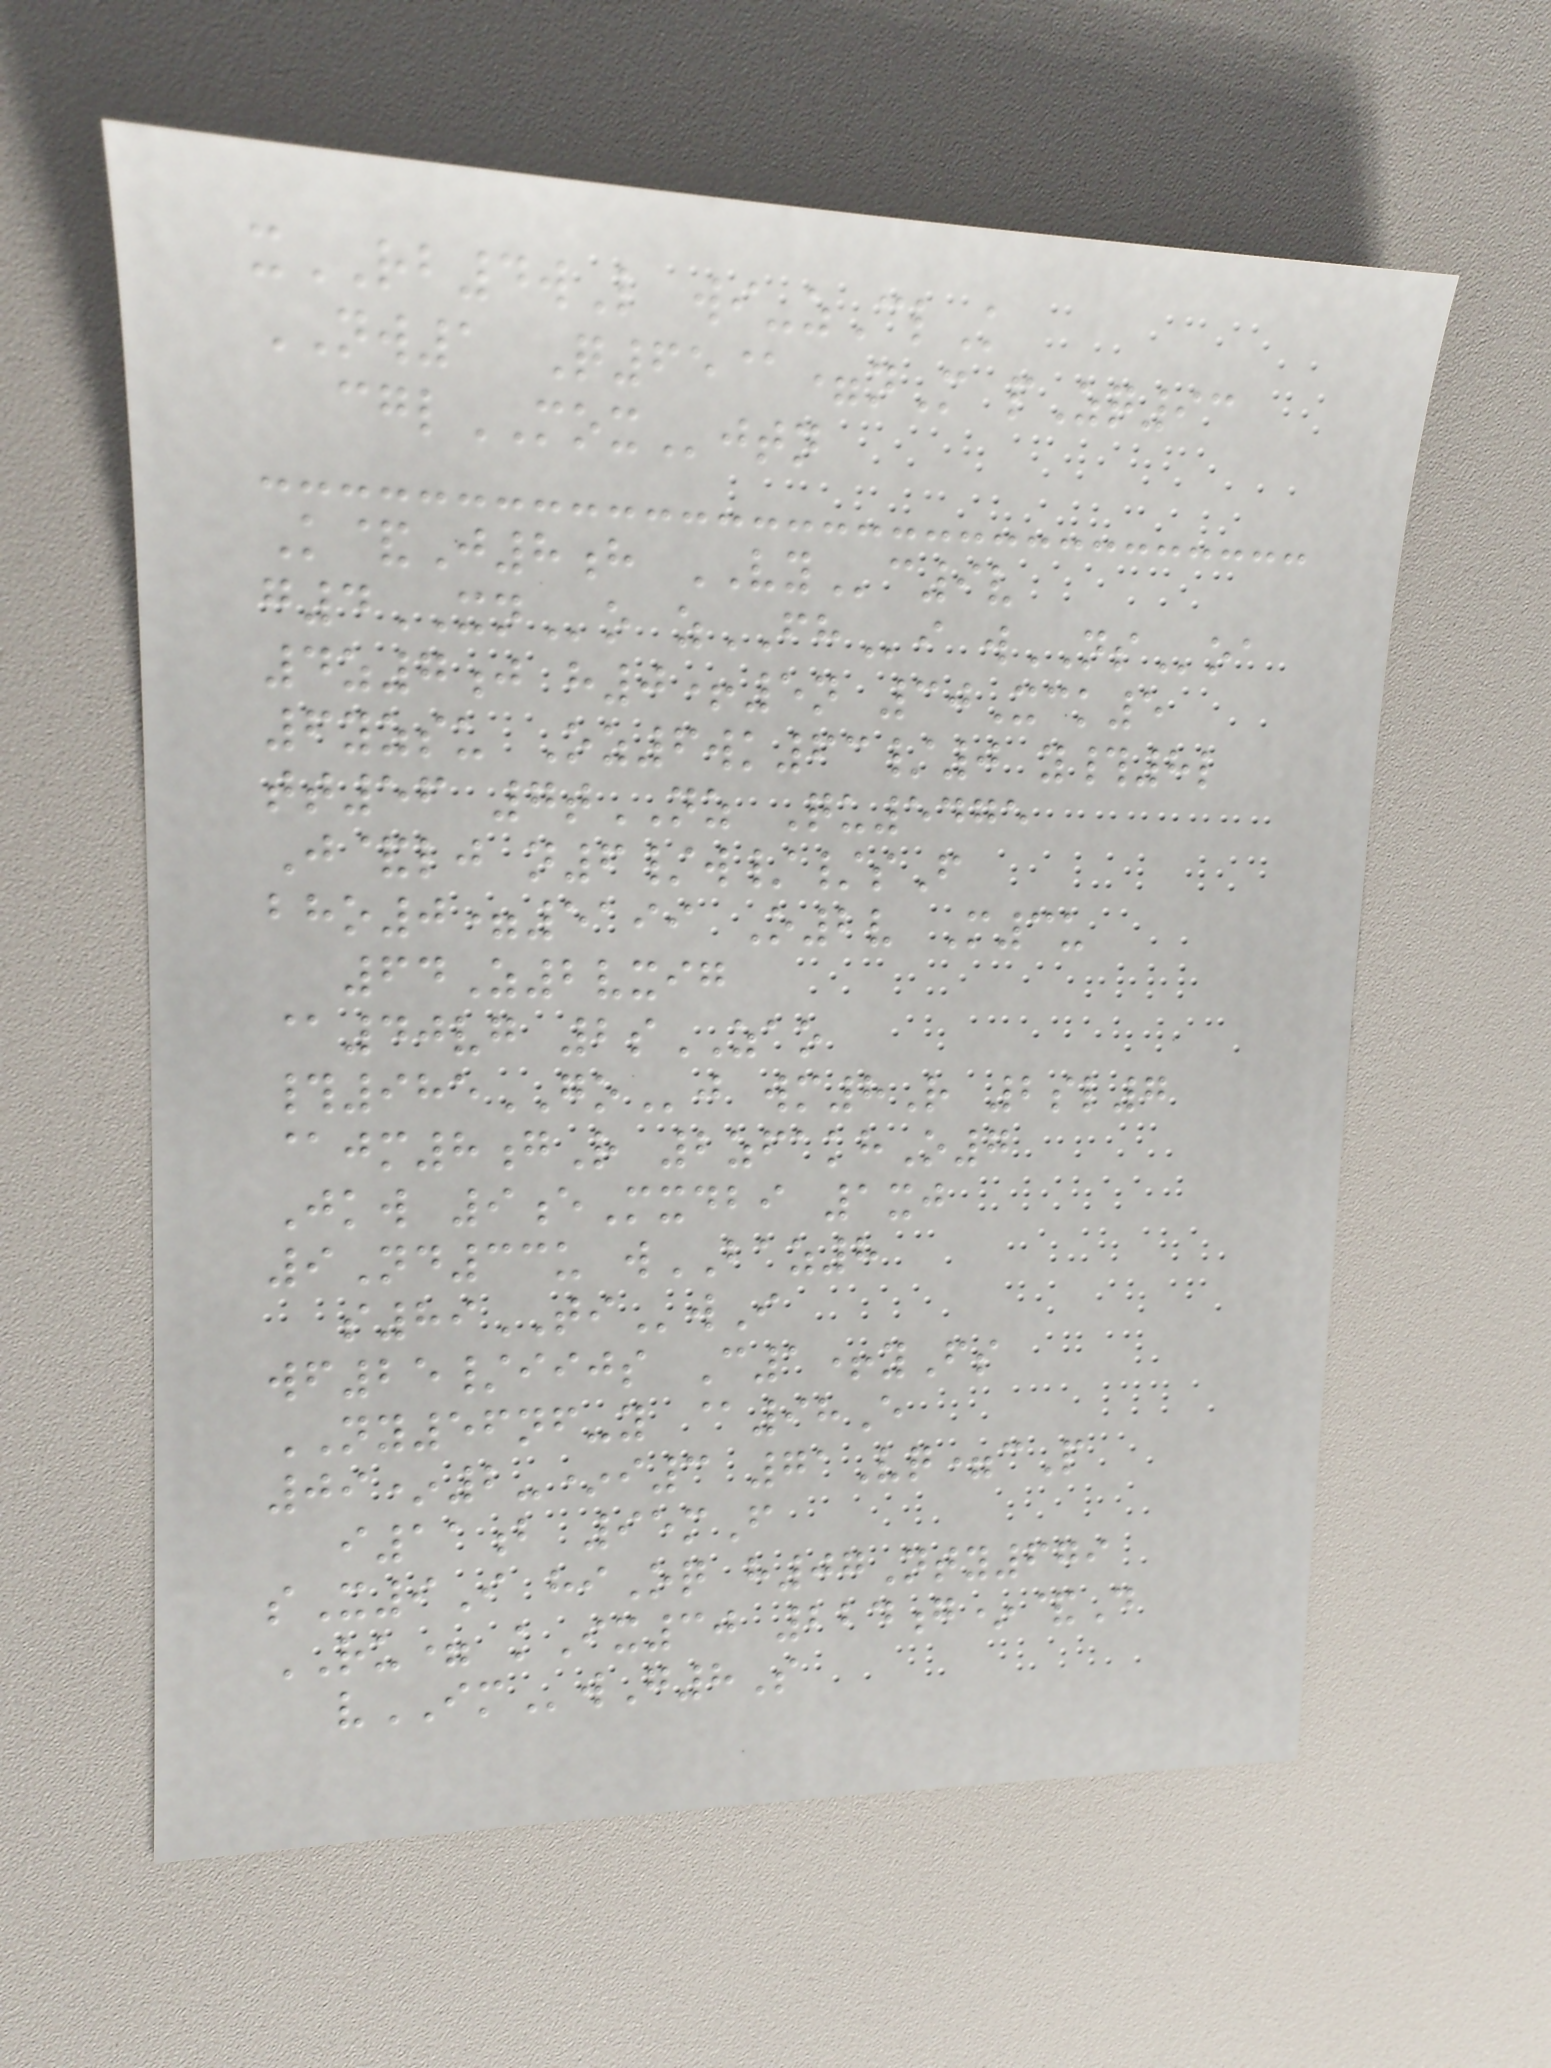xRB4wL wi-zClK
NW1 Q65@=nM pZq93
cglMOXjtn
K&J8h VYc9v
g4XNo zFHi wNSoa
4z7j h0+5n 30Xck5
6yzsu Oz6wk63/0 y#8l
tt56 7tNZ Qu5475
J&lj n6/w//sF
bho0=5199 O2v M3u
64Z2vxig
@40vg 2sZAO
#985GOj wm8R 2sl7
@jm8gR 2zfakhO7
Jkw 9eMxdbi 1xj
9Nd33u wBAZ8
s89TIwI
wf25/iijs C1+yFs
NY56nf-y @98E
09*2-*i3 71Vq=cP
i11b 95mF
sX9I hiOq h07Nty679
RU= kIx30 224g*&D
vIMwG8S
